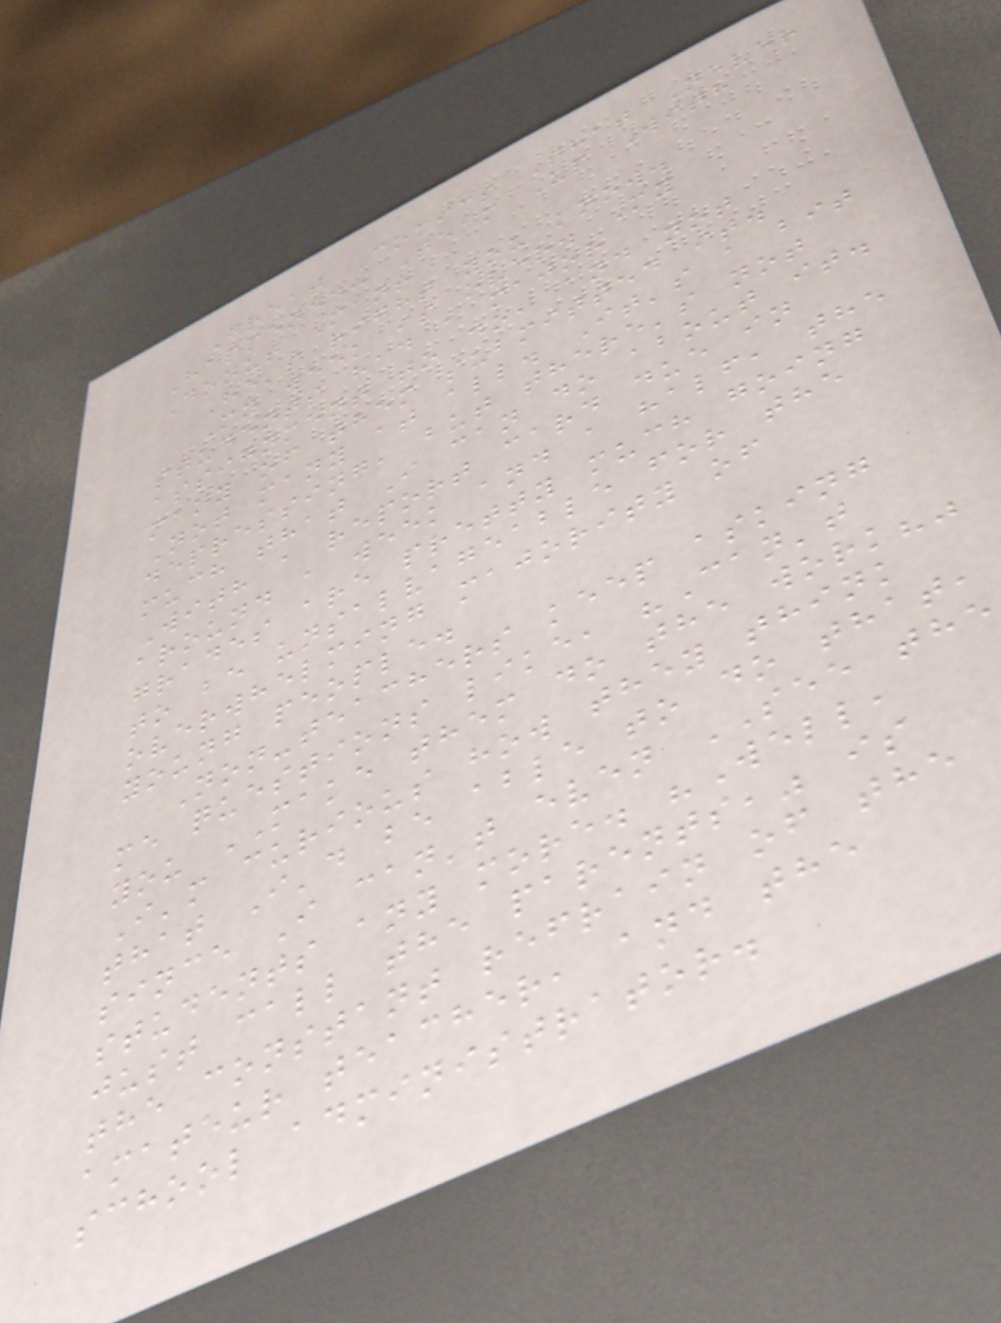Great Comics That Never
Happened: Team Up With
Donut Man!
He's right you know.
My week is over. My
students had a major
assignment to do, and not
many of them submitted it.
Not many at all. It's a bit
depressing, but there's not
much that I can do about it.
With a report card due in
around a week and a half, the
grades are pretty much going
to be unsalvageable for the
overwhelming majority of
young people.
Non-teachers keep asking
me questions like, "Can't
you MAKE them do the work?"
I'm curious how they think
that I'd be able to do that,
since I can't even SEE the
students any more. "Well,
just call the parents," is
the constant refrain of the
amateur teacher, and the
school administrator.
